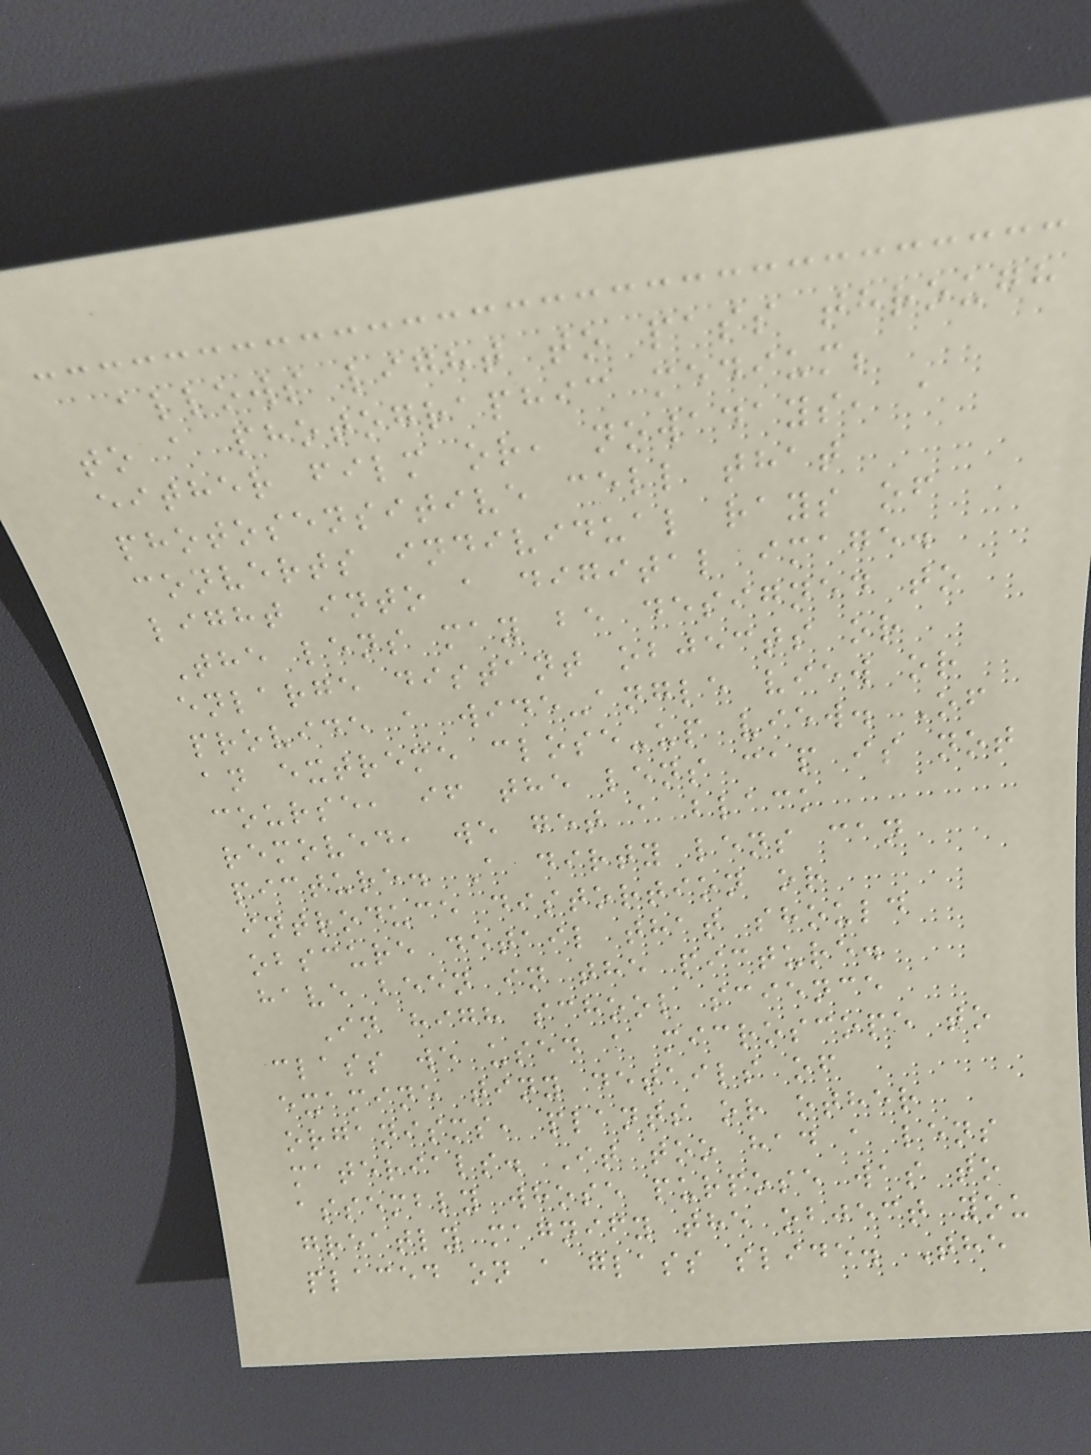allows light to pass through
to a photographic medium;
either film or, nowadays, a
photosensitive cell that
converts individual rays of
light into a digital image.
The lens may be designed to
enlarge distant objects or
provide a wide-angle view or
an extreme close-up view. Of
course, if the lens cap is not
removed, we get a black
picture. A dirty lens can
introduce distortion or
obscure detail that should
have been in the picture.
In high school science
class we used a microscope to
examine tiny details of
organisms, plants or other
materials. It too had a lens
assembly whose purpose was to
greatly magnify the object you
placed on a glass slide. The
